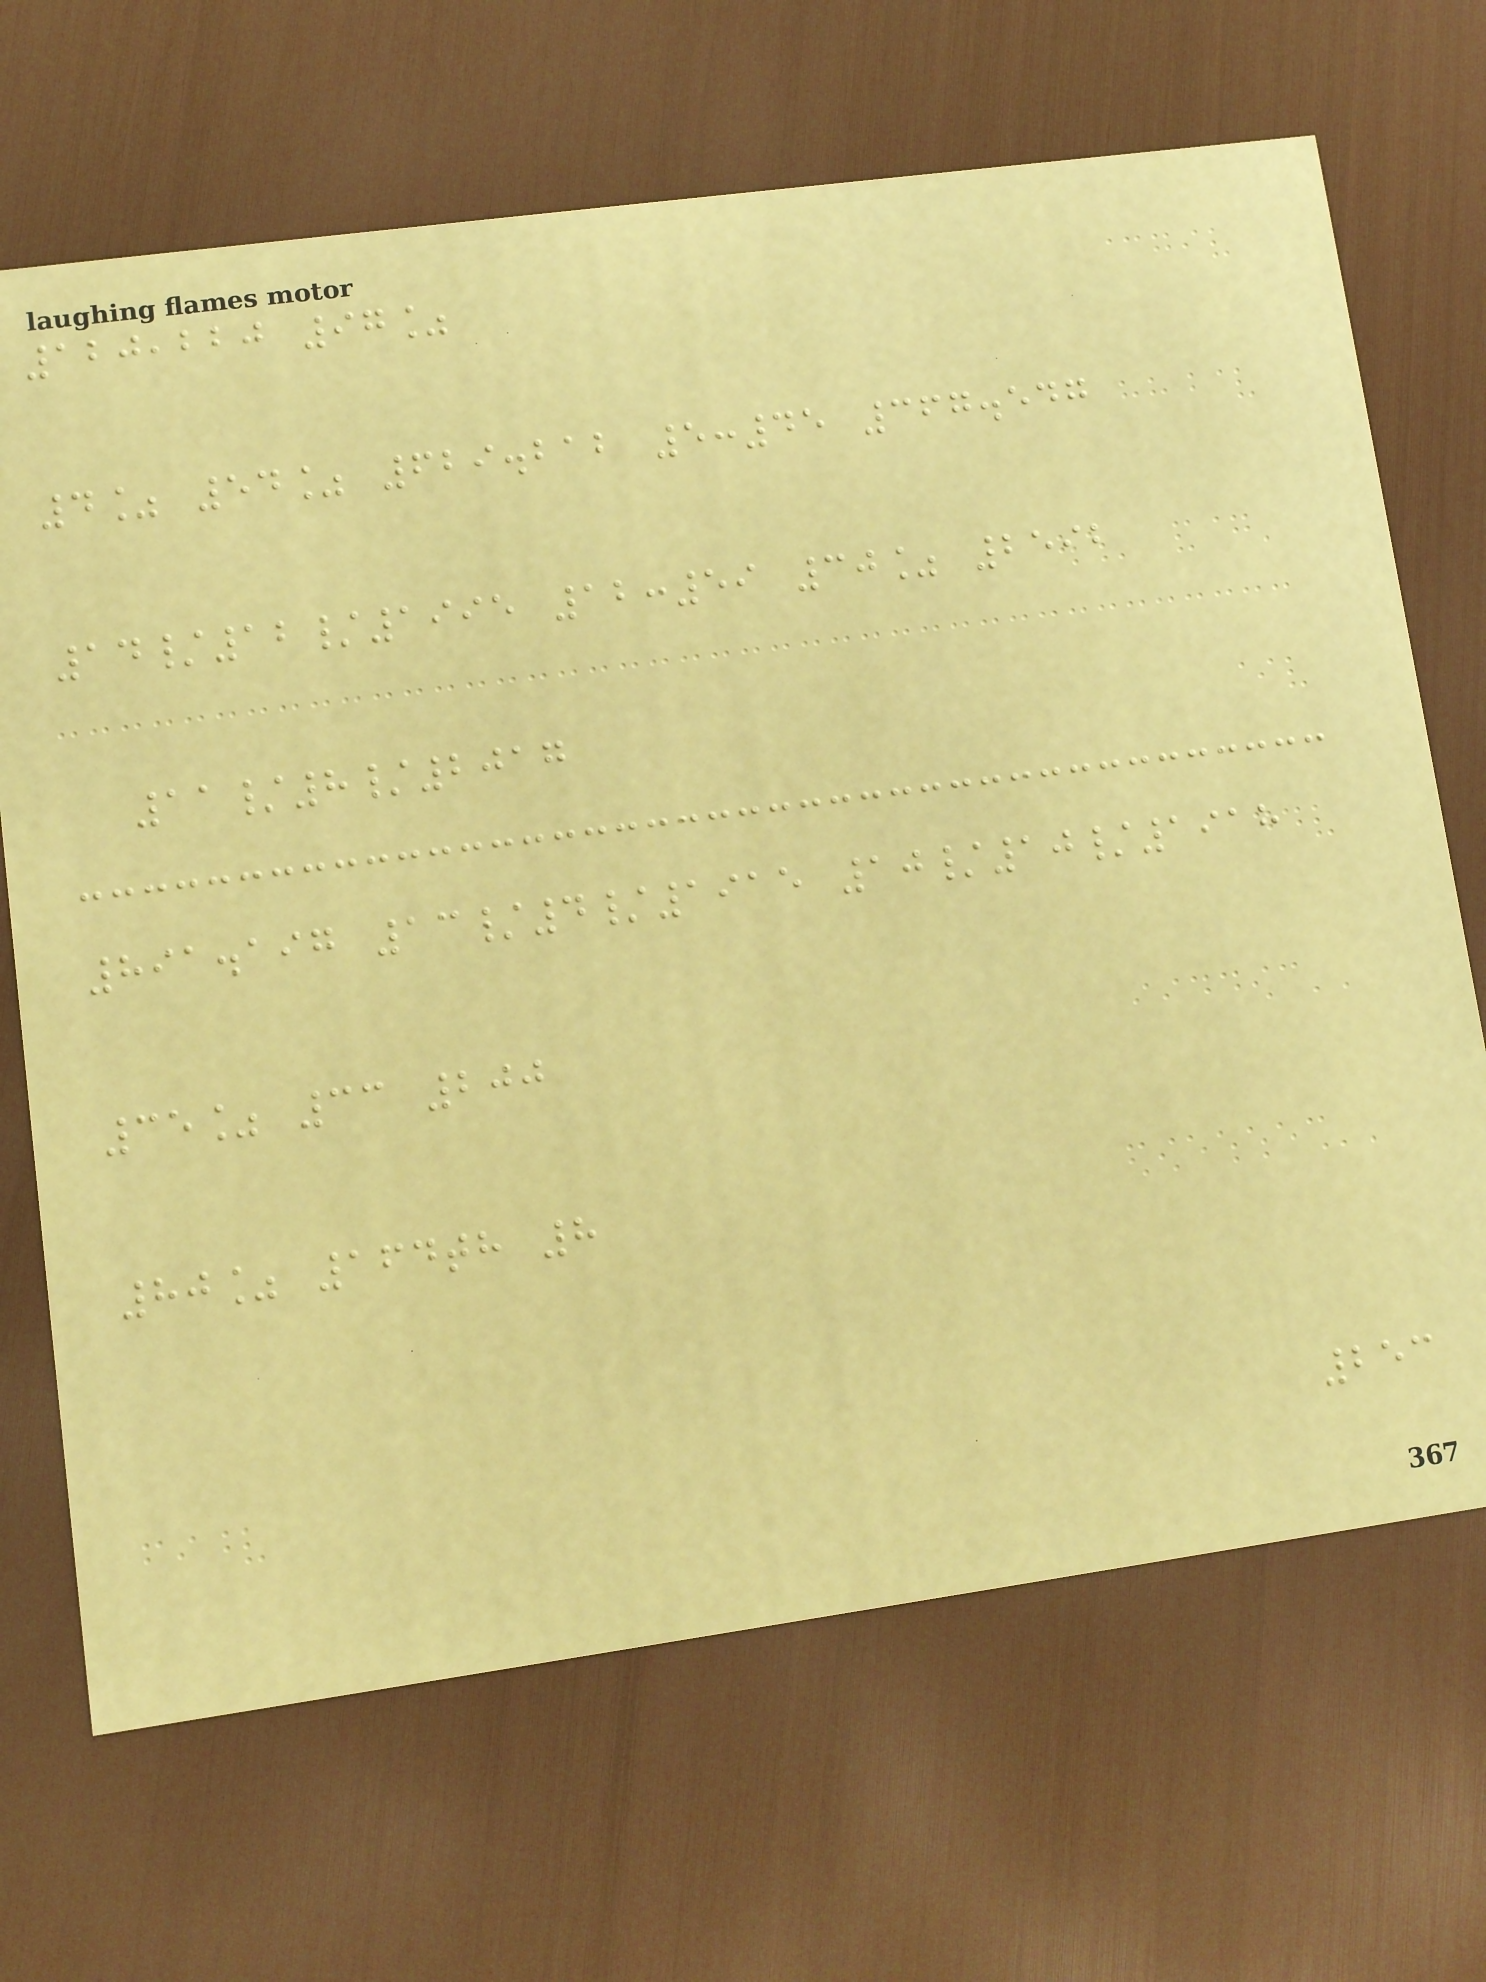120,220 97%
4% 54% 629.212 5:45 367.547
14/12/1995 12:59 30% 2592
11/8/2017
891.197 13/4/1915 10/10/1918
35% 33 200
80% 164th 8
253
